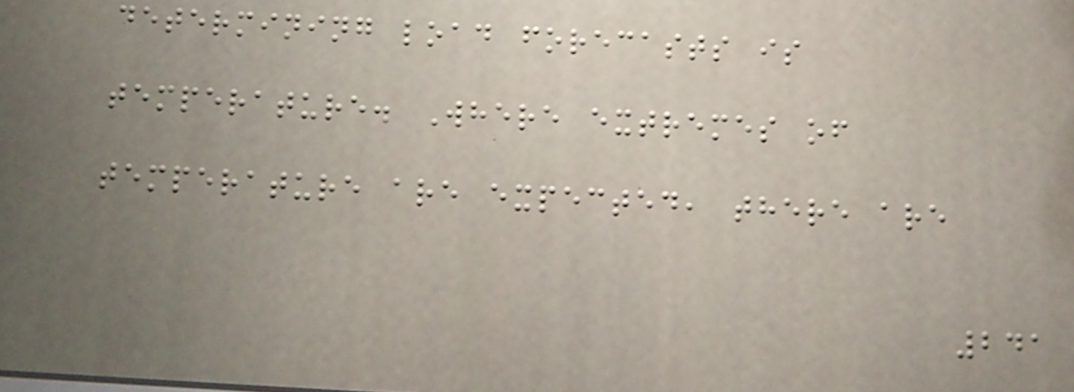determining load forecasts is
temperature. Where extremes of
temperature are expected, there are
241
